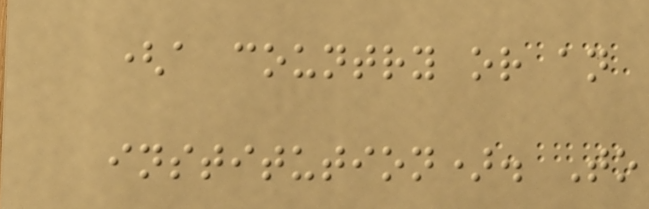(a country or an
institution). To
